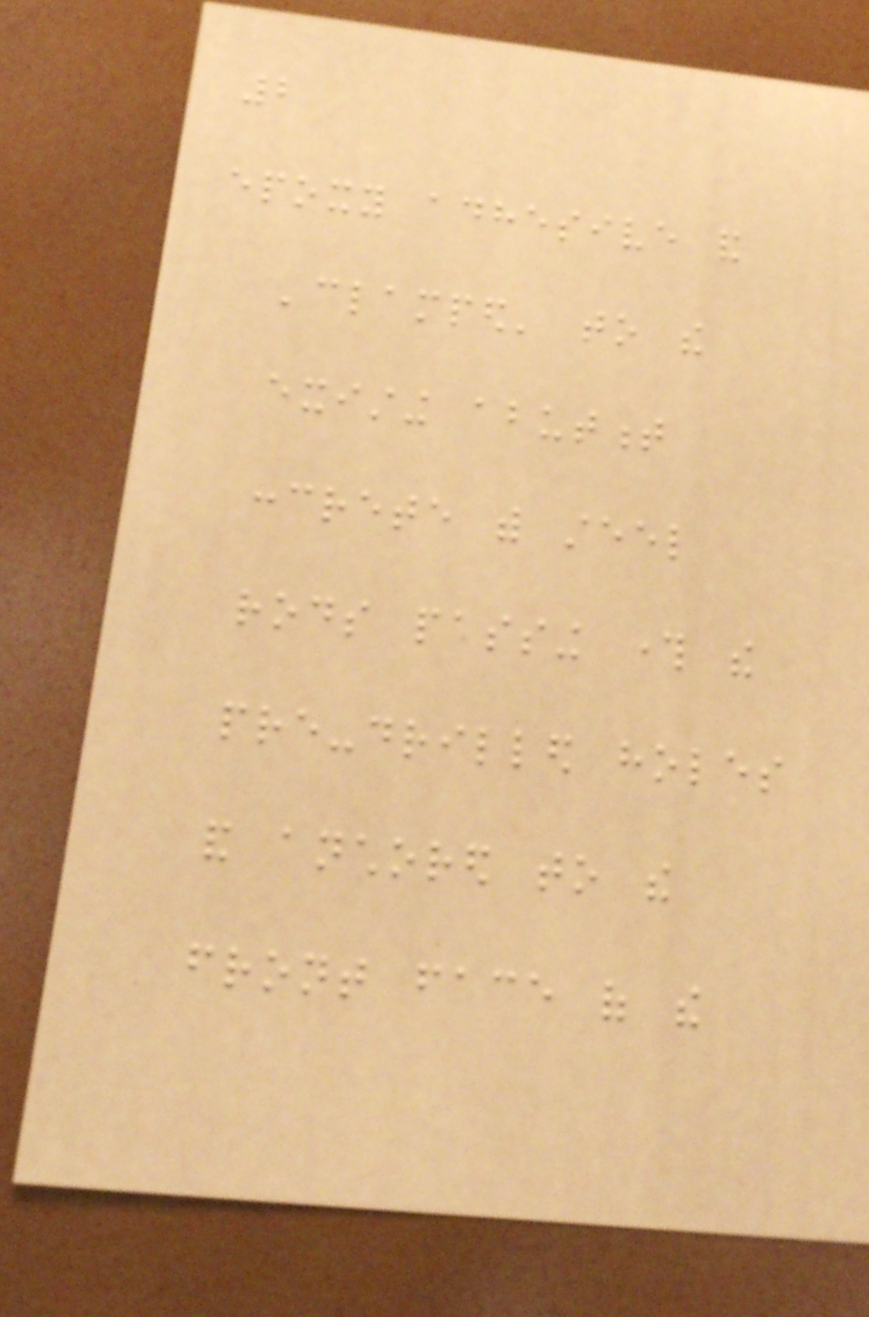2
epoxy adhesive and
'clamped' to the
existing abutment
concrete with steel
rods passing through the
pre-drilled holes
and anchored to the
front face of the
